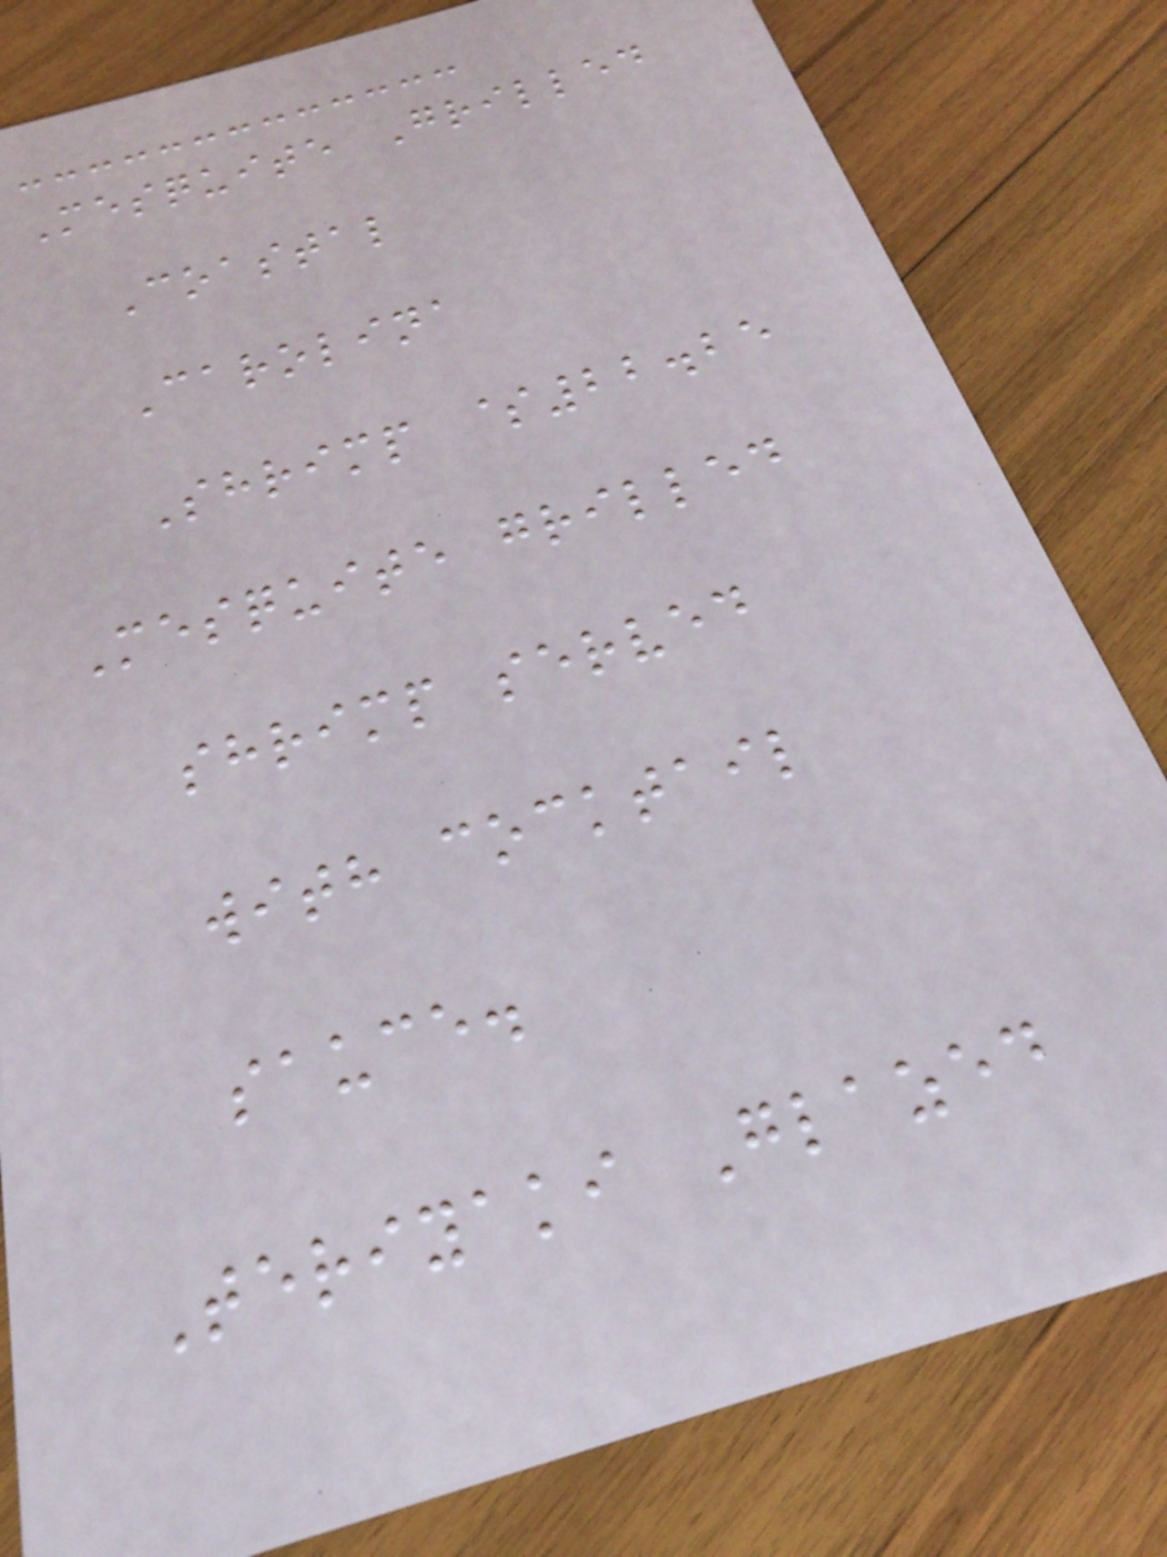Mesquite Grilled
Coastal
Carolina
Shrimp $22.25
Mesquite grilled
shrimp served
with cocktail
sauce.
Teriyaki Glazed
